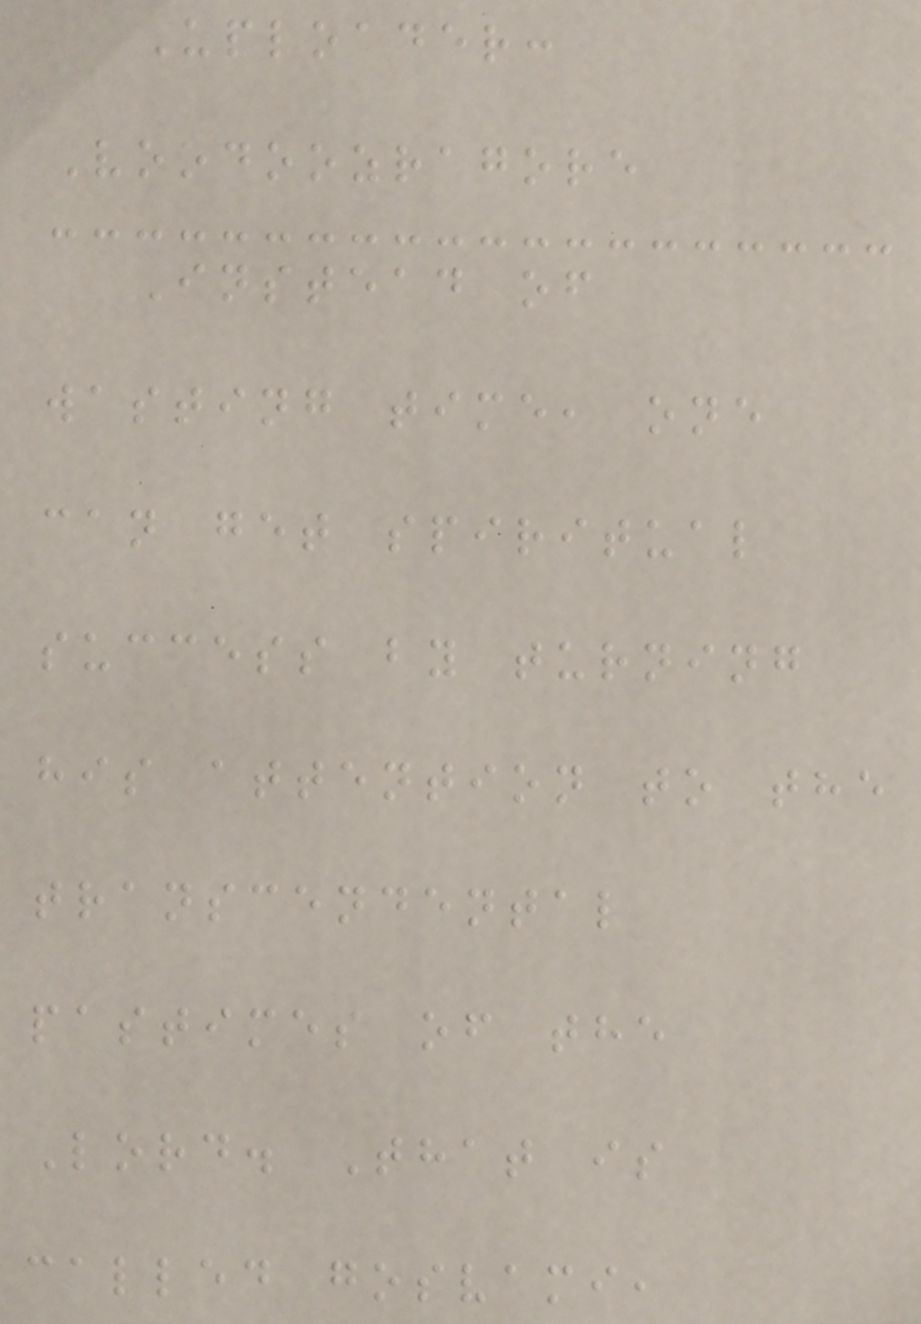Uploader:
Voodoozragore
Instead of
wasting time, one
can get spiritual
success by turning
his attention to the
transcendental
pastimes of the
Lord. That is
called gosvami,
